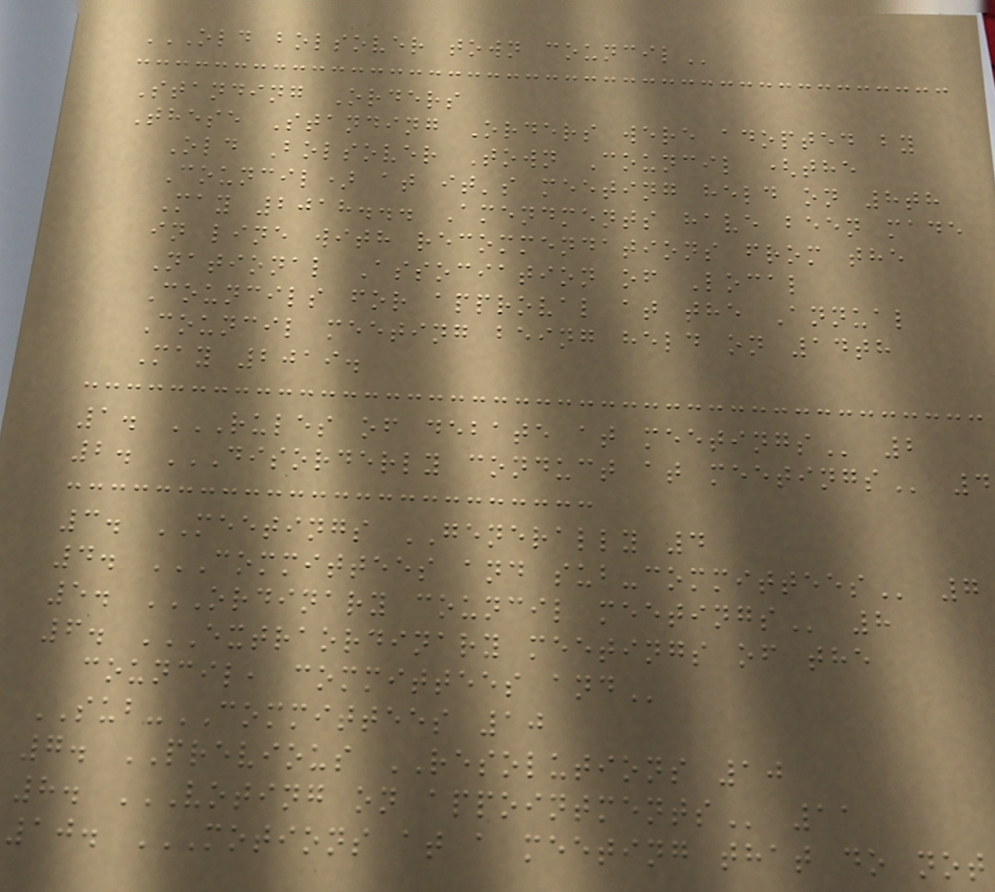OLD BOLSOVER TOWN COUNCIL
Standing Orders
These Standing Orders were adopted by
Old Bolsover Town Council (the
Council) at it's meeting held on 8th
May 2018... Amendments have been made
in line with recommendations from the
National Association of Local
Councils for approval at the Annual
Council meeting being held on 14th
May 2019.
1. RULES OF DEBATE AT MEETINGS 2
2. DISORDERLY CONDUCT AT MEETINGS 4
3. MEETINGS GENERALLY 4
4. COMMITTEES AND SUB-COMMITTEES 7
5. ORDINARY COUNCIL MEETINGS 8
6. EXTRAORDINARY MEETINGS OF THE
COUNCIL, COMMITTEES AND
SUB-COMMITTEES 10
7. PREVIOUS RESOLUTIONS 10
8. VOTING ON APPOINTMENTS 11
10. MOTIONS AT A MEETING THAT DO NOT
